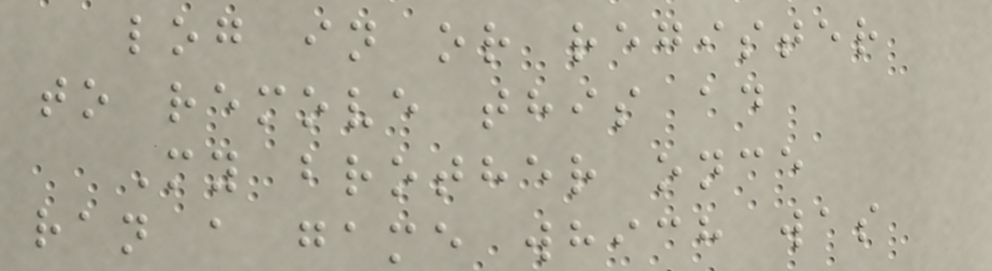log in or register
to remove this ad
My brother once
ran a game which was
